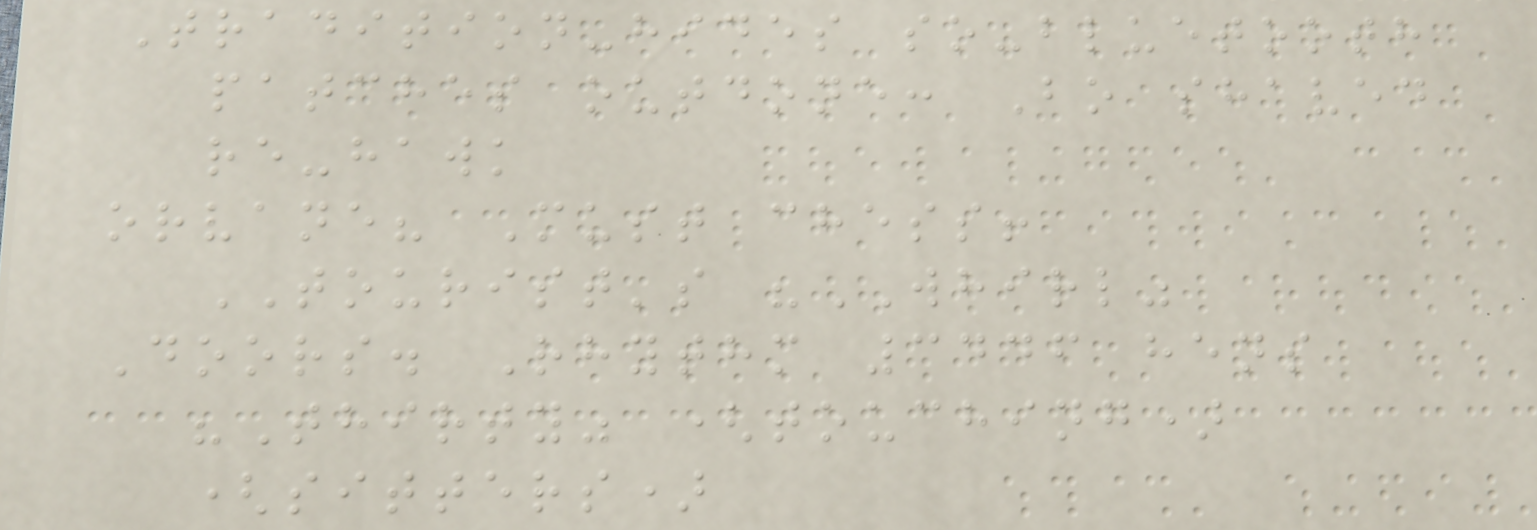Tradition-hides so-bluetooth
patches outdone: Bo shaved
re-hawk
orvane? Must chess!
TOURIST's "WHIRL"
Doors. Rhythm 3446 hens
"Thirty" (touching)
(sitters)
